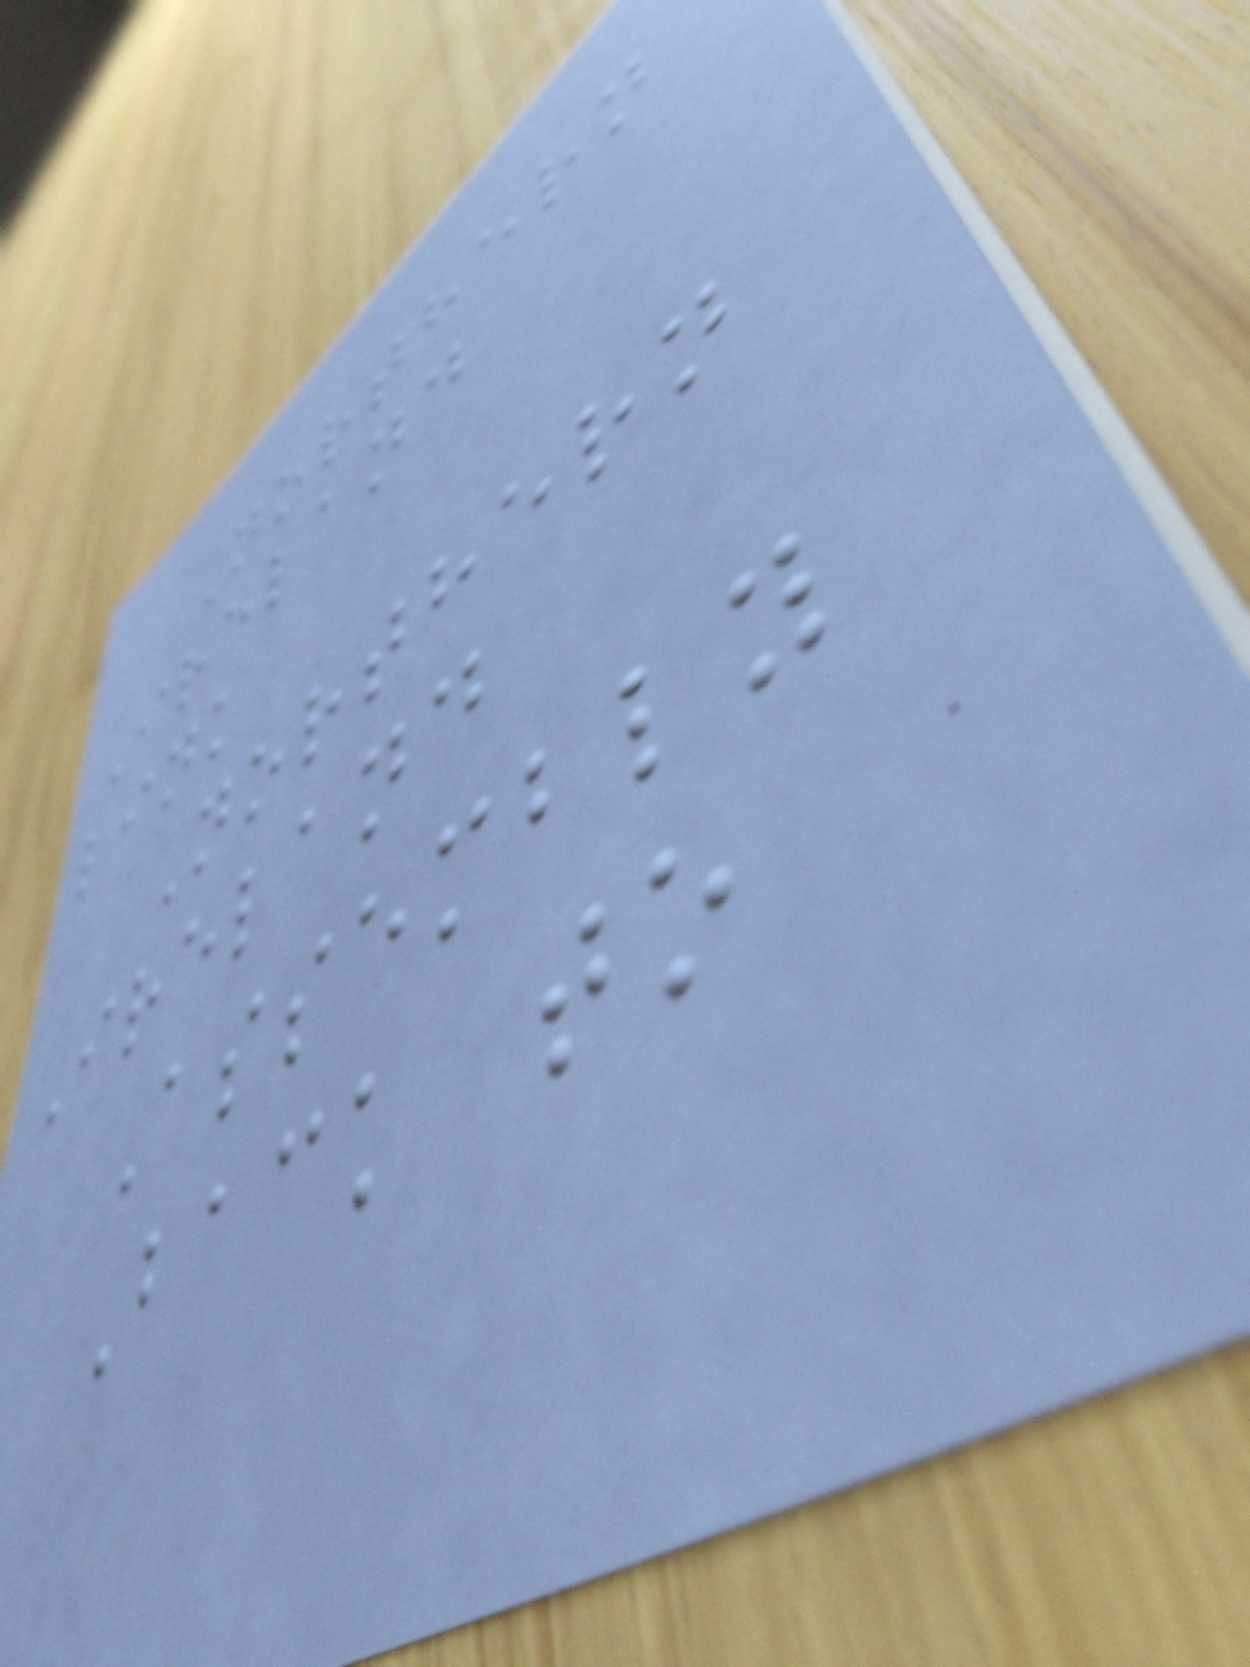Northern
Ireland
link
Northern
Ireland
Assembly
Back to
